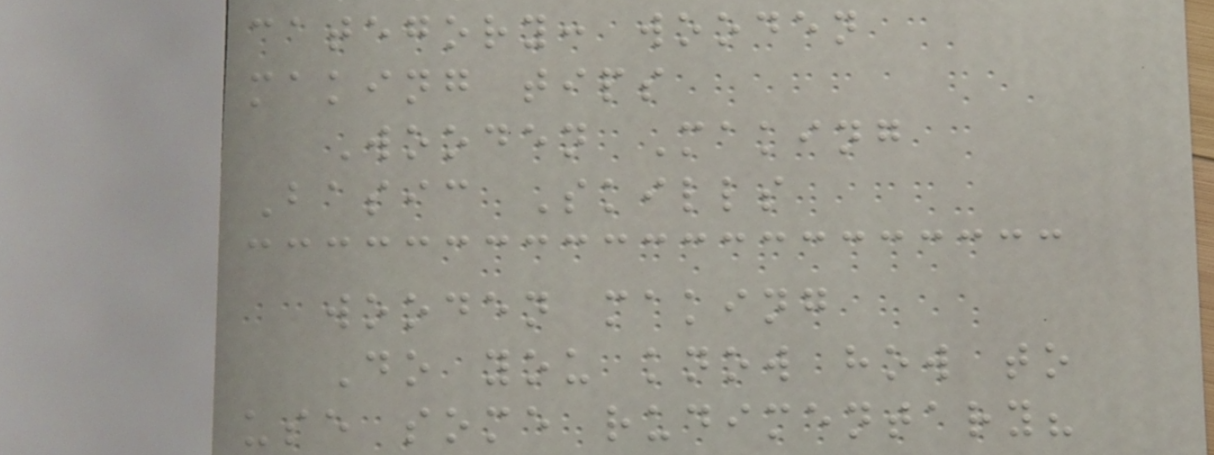category: wooden
making tips
Wooden Making
Basic Skills
wooden making
Do you know how to
use some rudimentary?
